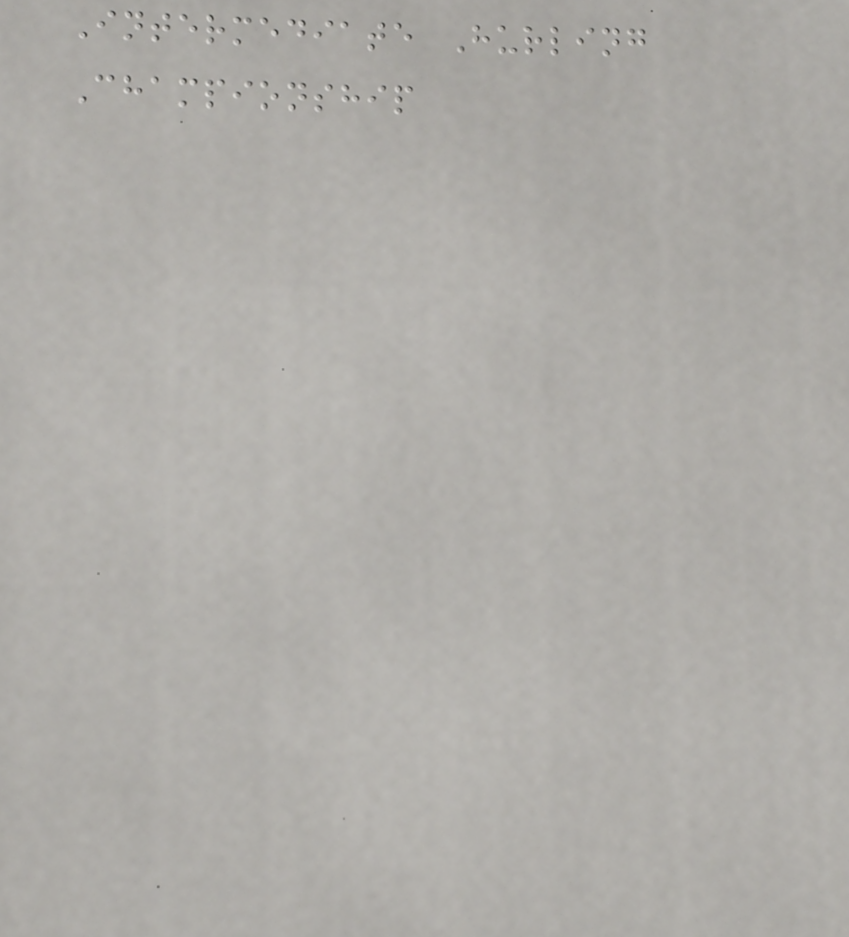Intermediate Hurling
Championship
